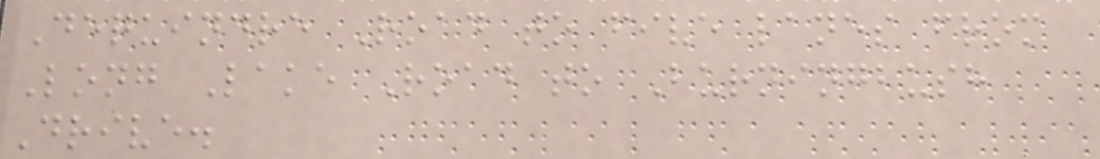Dequindre Road to five lanes from
Long Lake Road to Burningbush
Drive.
